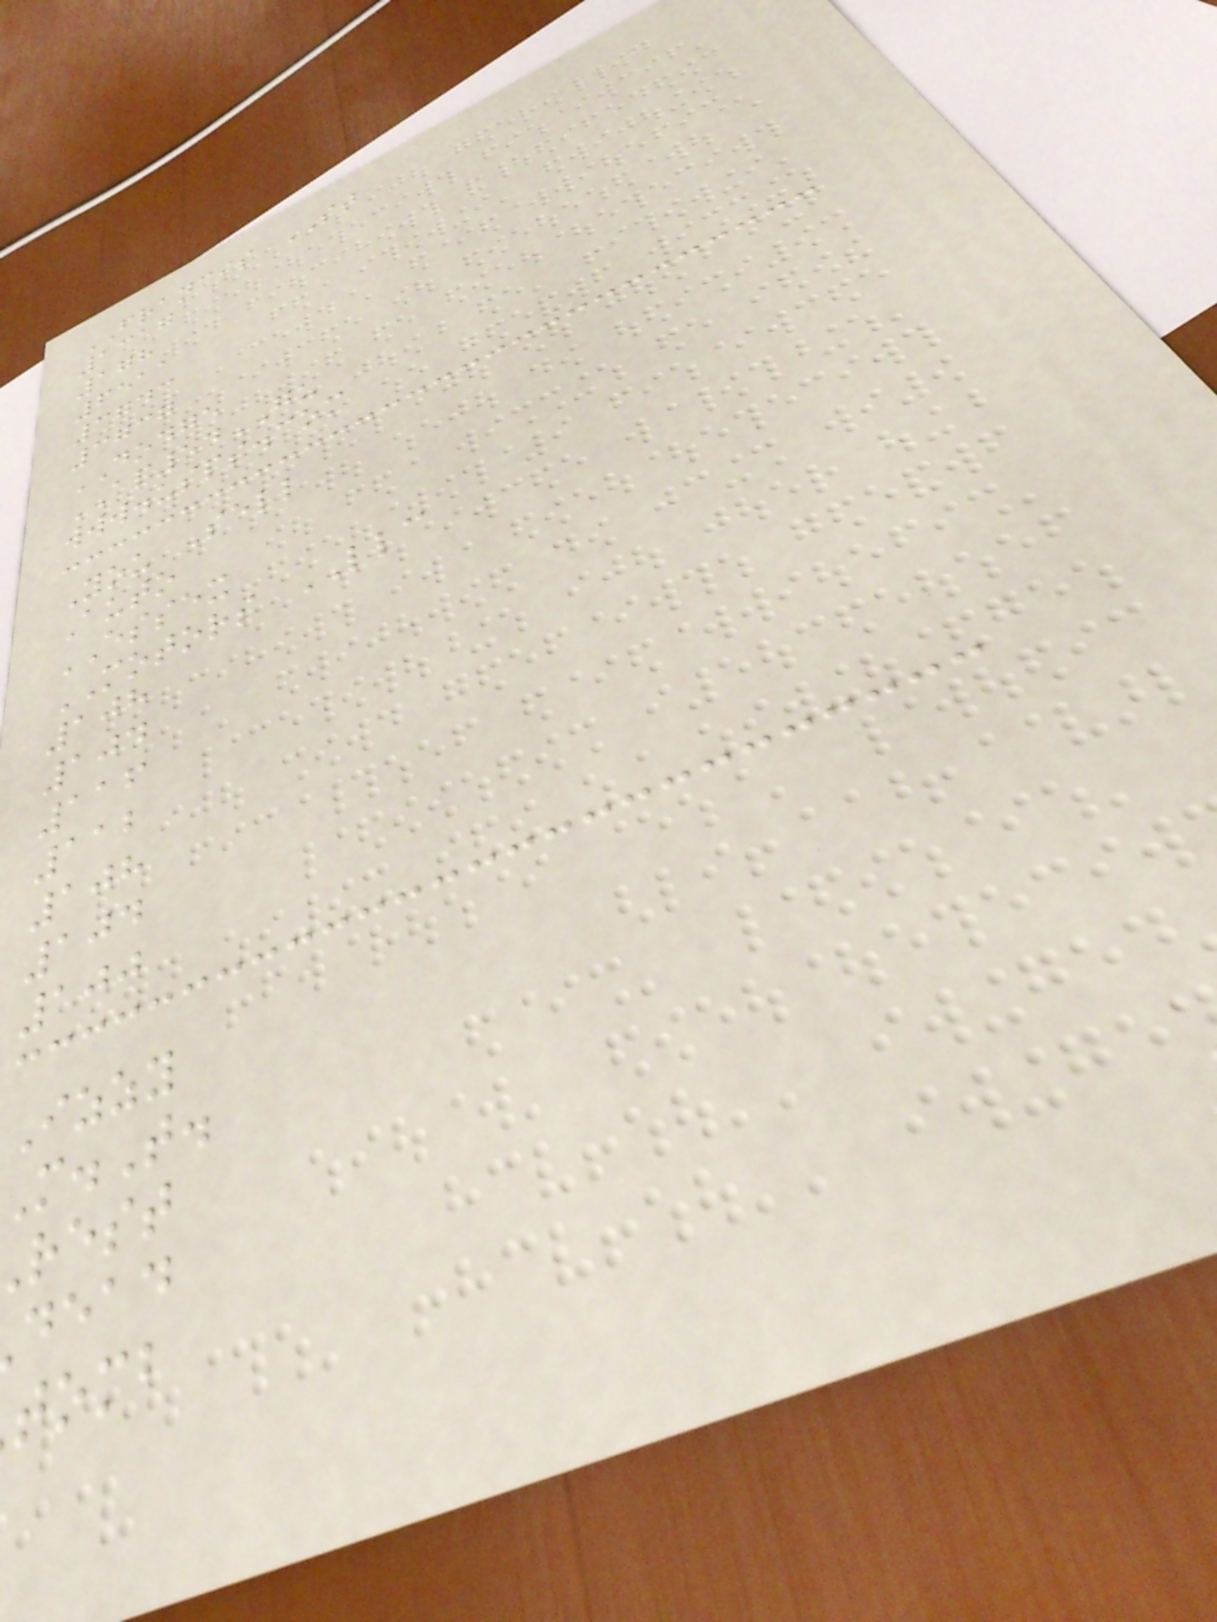FRANCIS ST
1317
178
6511
3743
3737
DODGE
AP54GU
www.usps.com
You Sell
Auto
ESSEX
MOTORS LLC
108
104
116
112
108
104
100
Izzy
.T.
rest
dead
tomb
